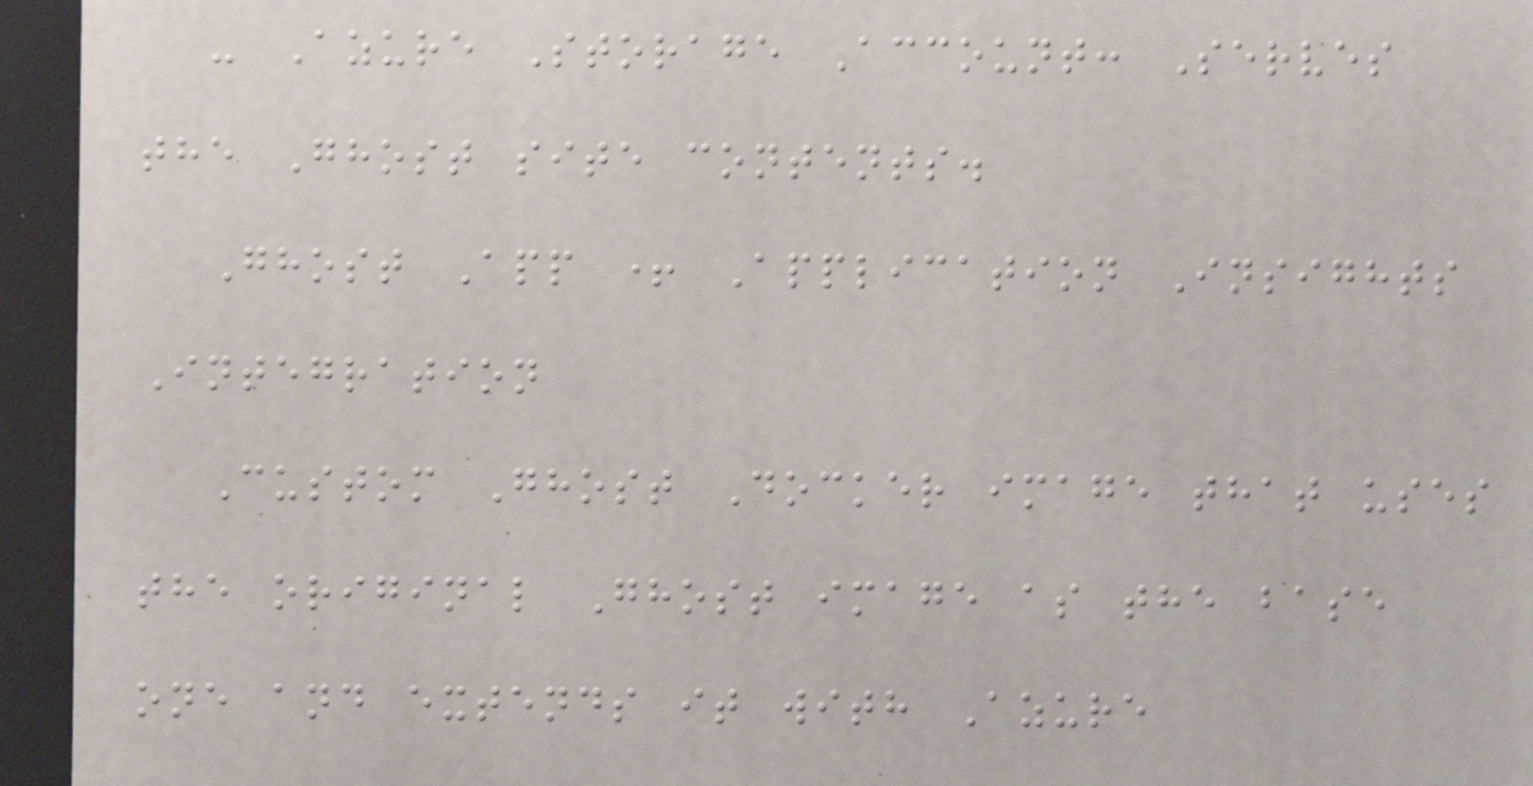- Azure Storage Account: Serves
the Ghost site contents.
Ghost App + Application Insights
Integration
Custom Ghost Docker image that uses
the original Ghost image as the base
one and extends it with Azure
